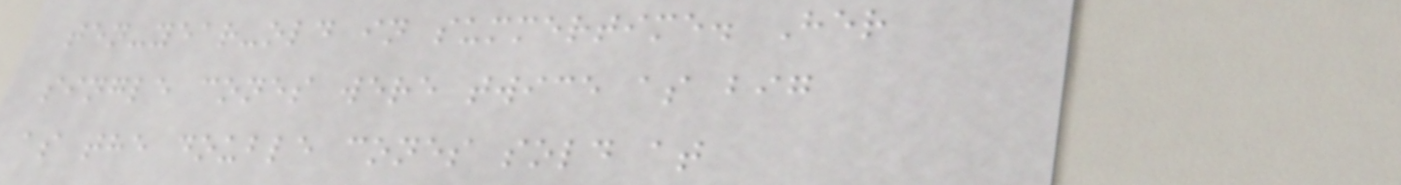ten-year-old in summertime. Her
single cones were twice as big
as the double cones sold at
